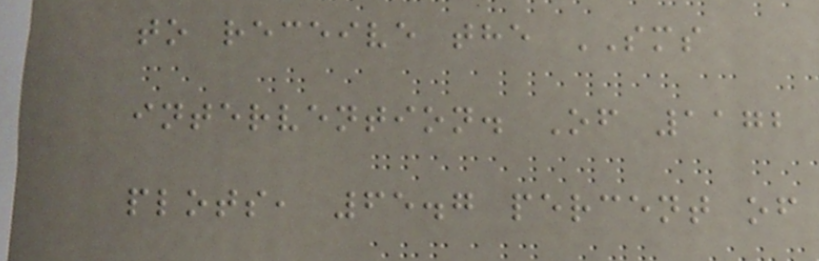to receive the SMS
intervention. Of 1172
plots, 65.7 percent of
